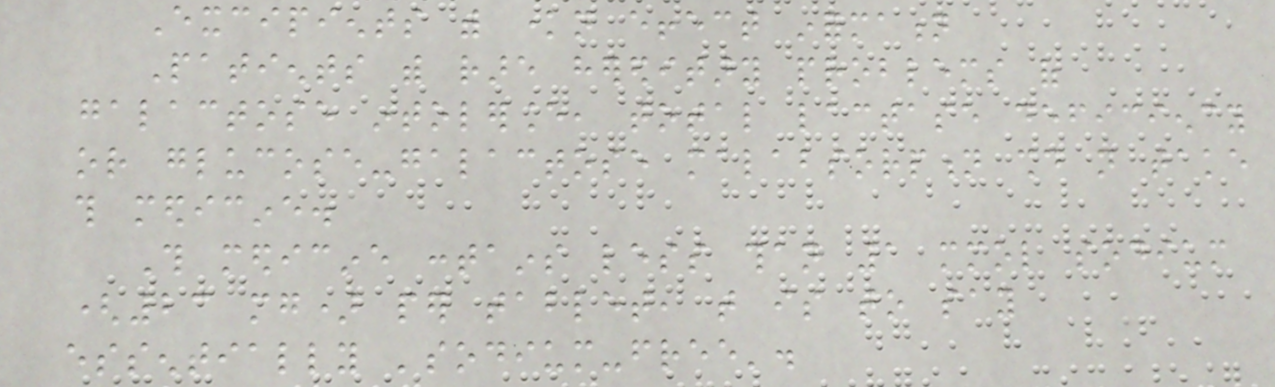Excipients with known effect information
Patients with rare hereditary problems of
galactose intolerance, total lactase deficiency
or glucose-galactose malabsorption should not take
this medicine.
This medicine contains less than 1 mmol sodium
(23 mg) per tablet, that is to say
essentially 'sodium-free'.
